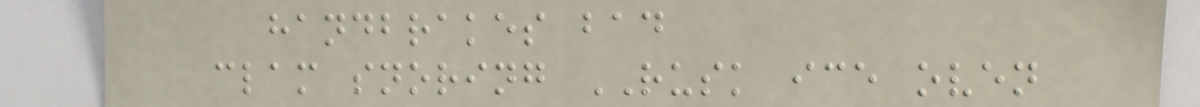handbrakes bad
clam snoring RUSK ice oven
